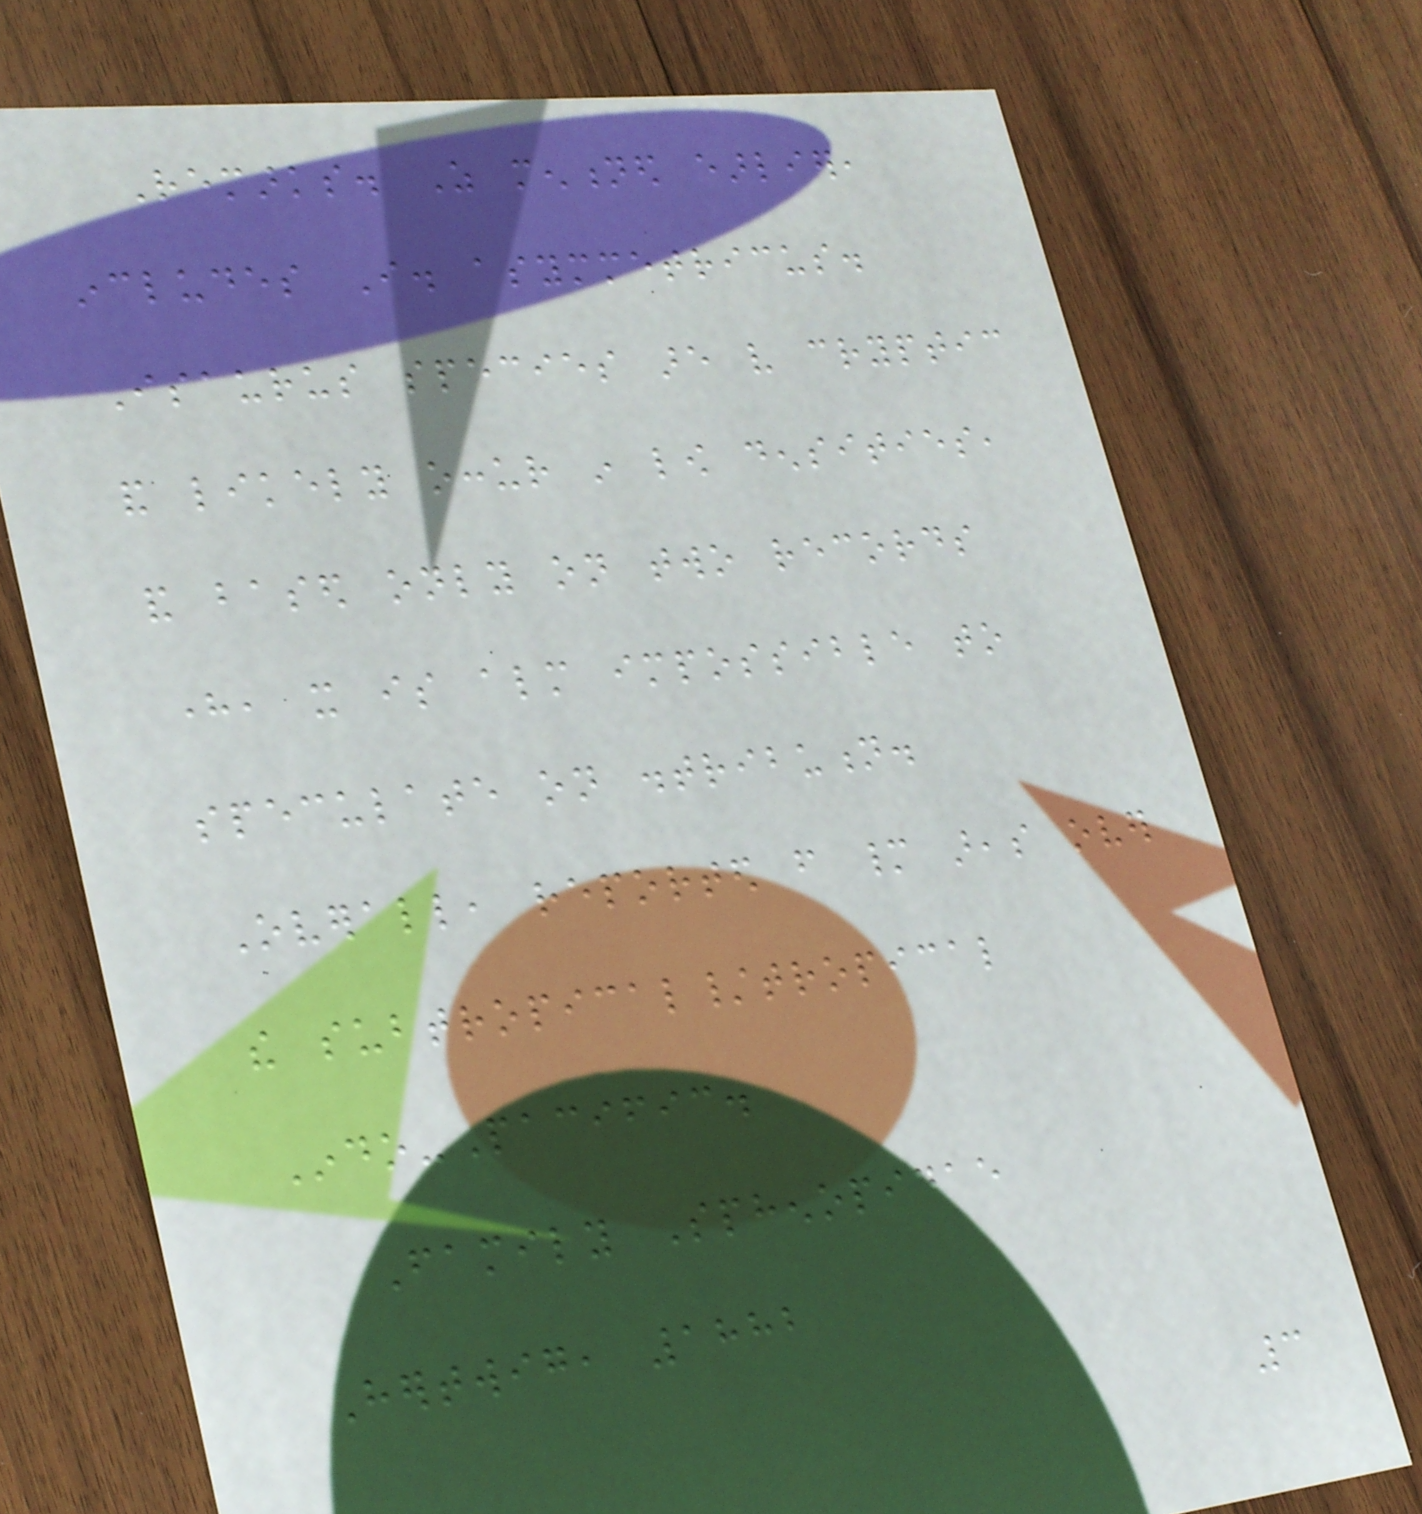Remarks. As mentioned earlier,
includes I. asymmetricus.
Isaurus species are very cryptic
and likely occur in low densities,
and based only on two records
here, it is almost impossible to
speculate on distribution.
Overall, reported from many areas over
the subtropical/tropical
Indo-Pacific.
Family Sphenopidae
Hertwig, 1882
3
